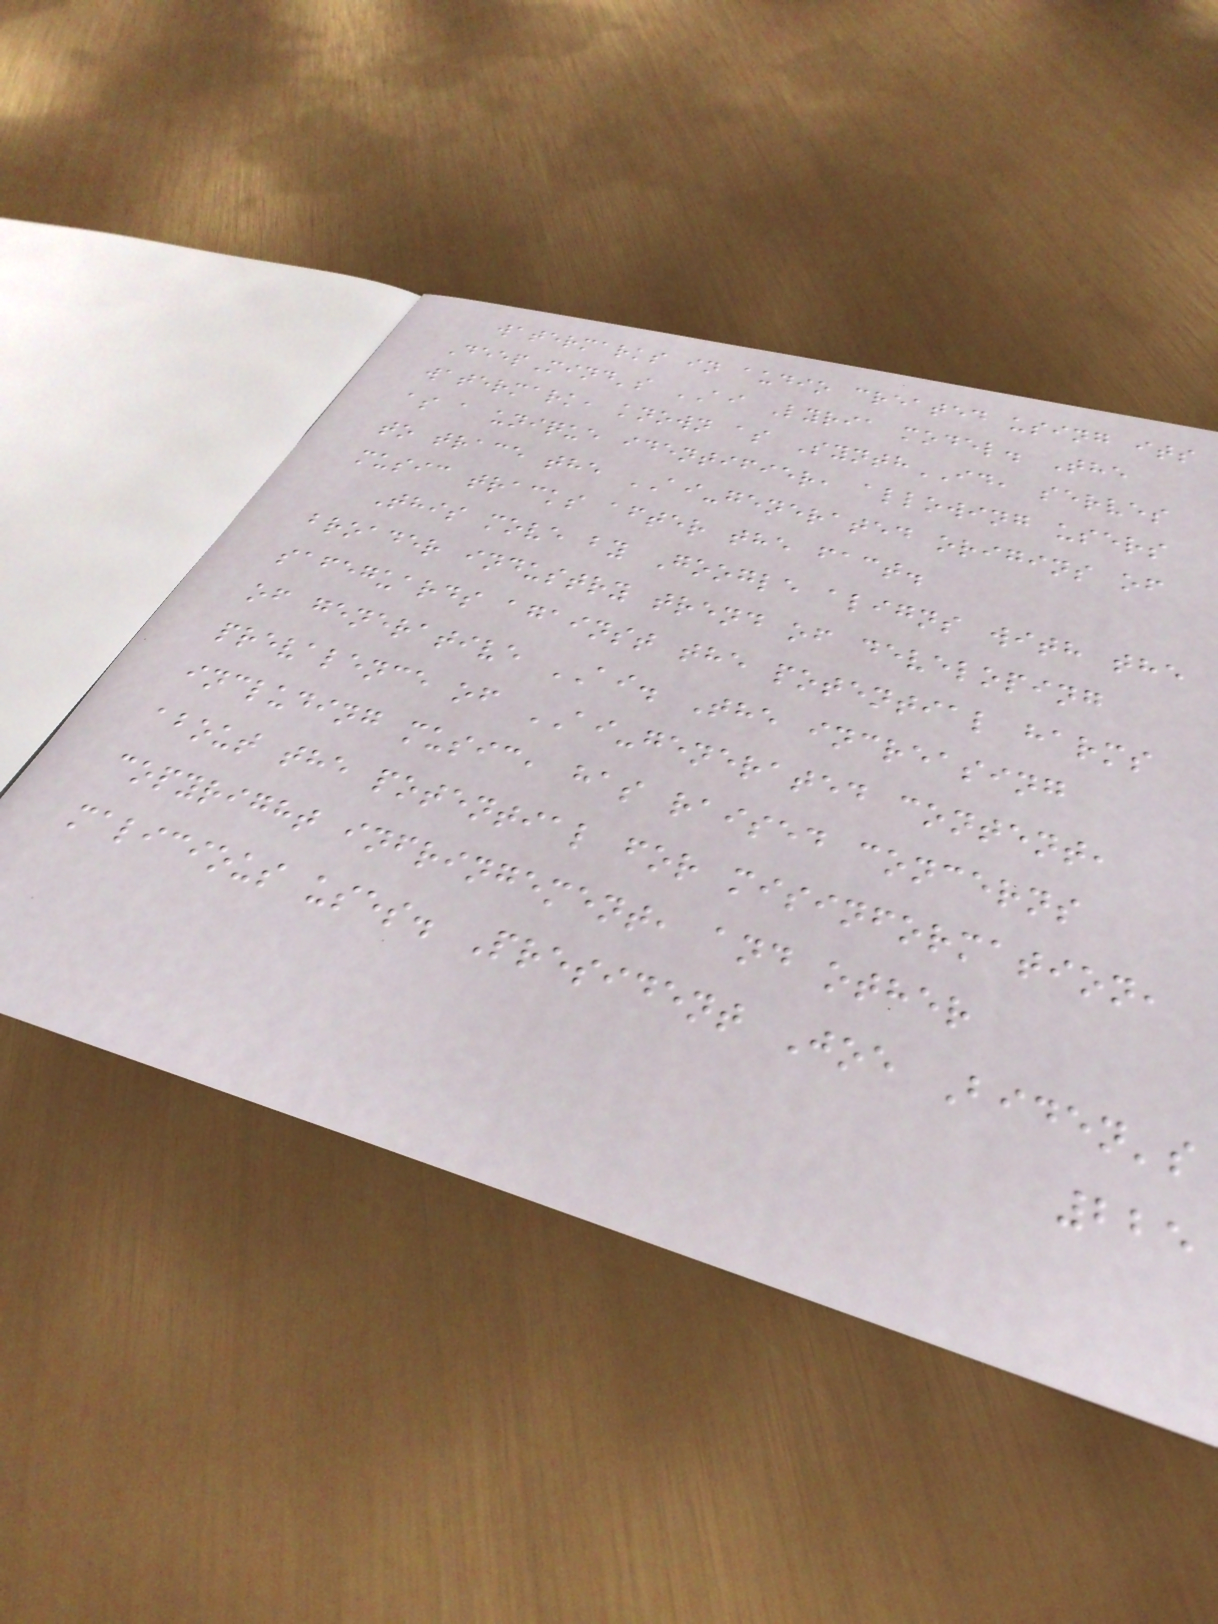watermarks in audio created using its
DeepMind's AI Lyria model. The
watermark, known as SynthID, serves
as a unique identifier, allowing users
to trace the AI-generated origins of
music tracks after the fact.
This move by Google aligns with the
broader industry trend of developing
safeguards against the potential harms
of generative AI. The increasing
prevalence of AI-generated content,
including music, has raised concerns
about the potential for misinformation,
copyright infringement, and other
malicious uses. President Joe Biden's
225
